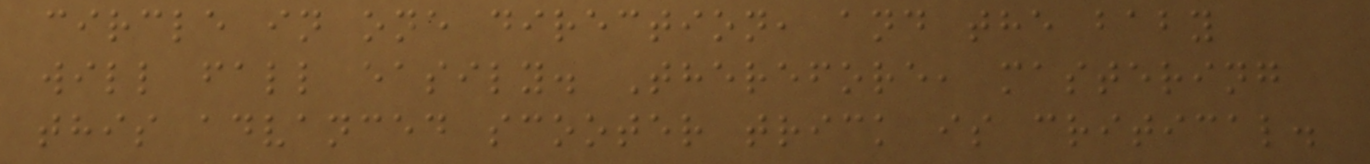circle in one direction, and the baby
will fall easily. Therefore, mastering
this advanced scooter trick is critical.
